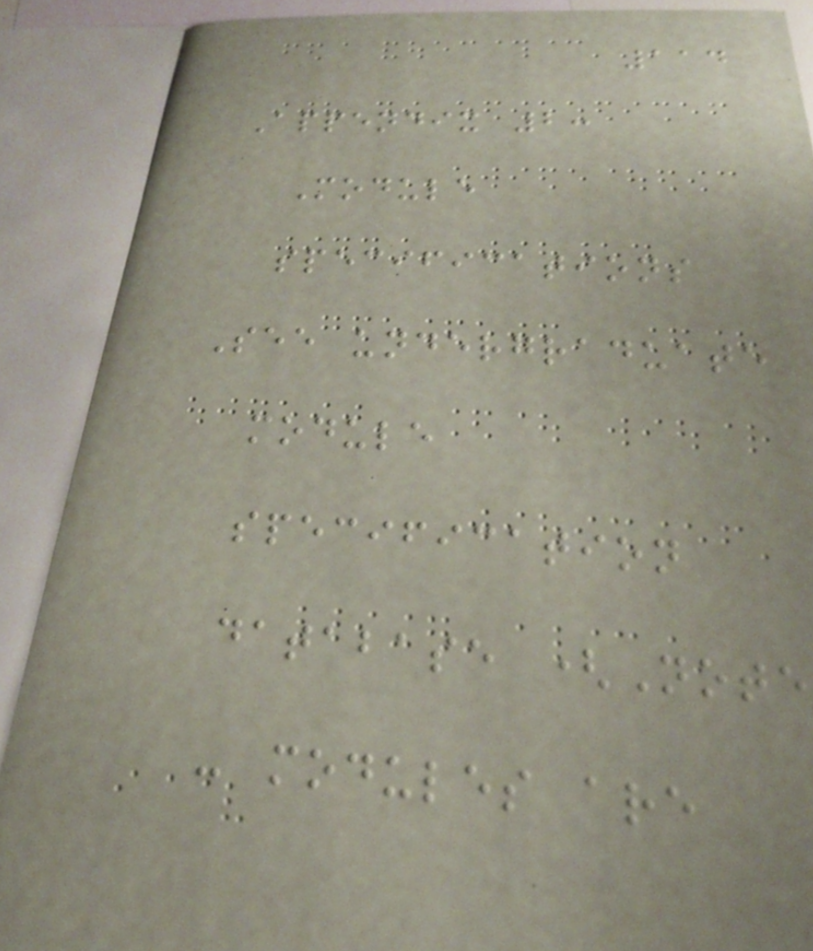114
Appendix 2:
Module
specifications
See undergraduate
module
specification
database (Note
- modules are
